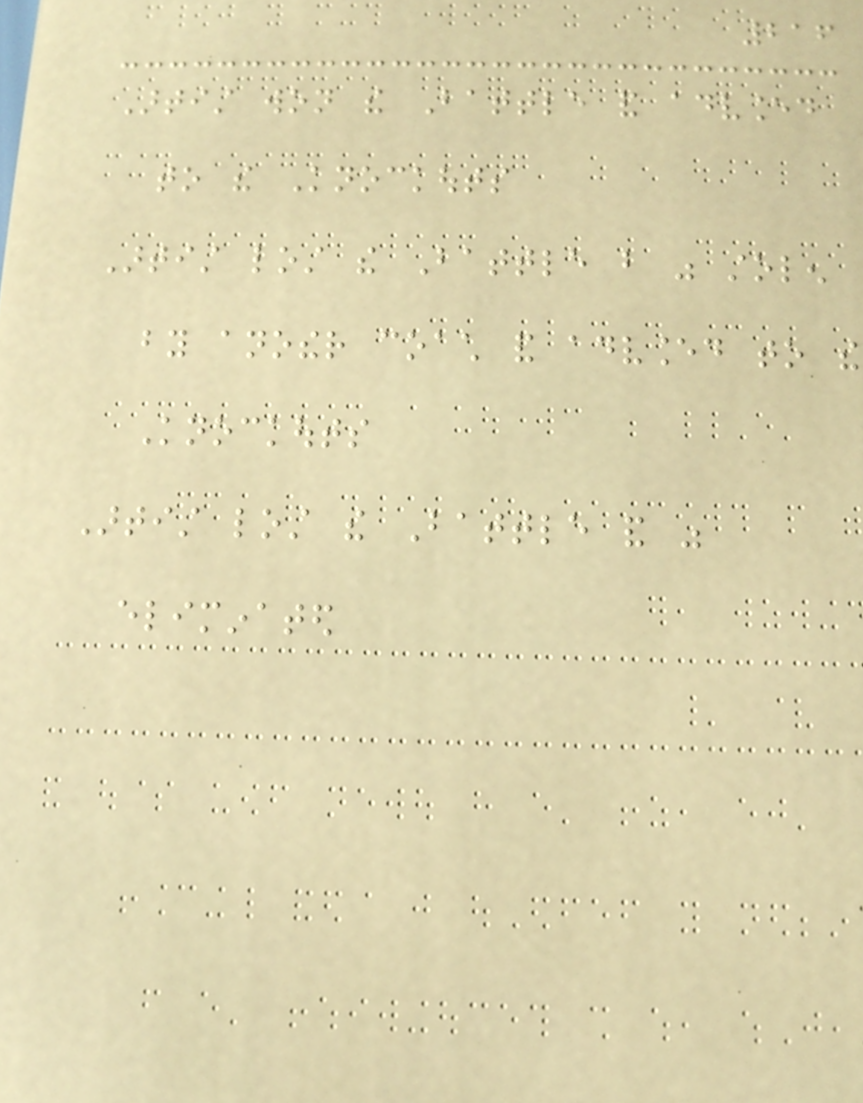216
Artist won the Battle and advanced
to the Knockouts
Artist lost the Battle but was stolen
by another coach and advanced to the
Knockouts
Artist lost the Battle and was
eliminated
